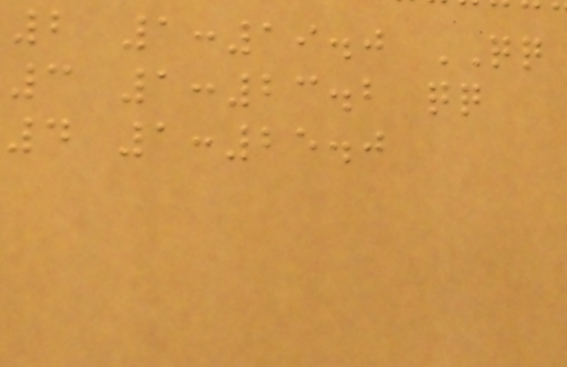2 1:19.0 QQ
3 1:23.2 qq
4 1:25.0
